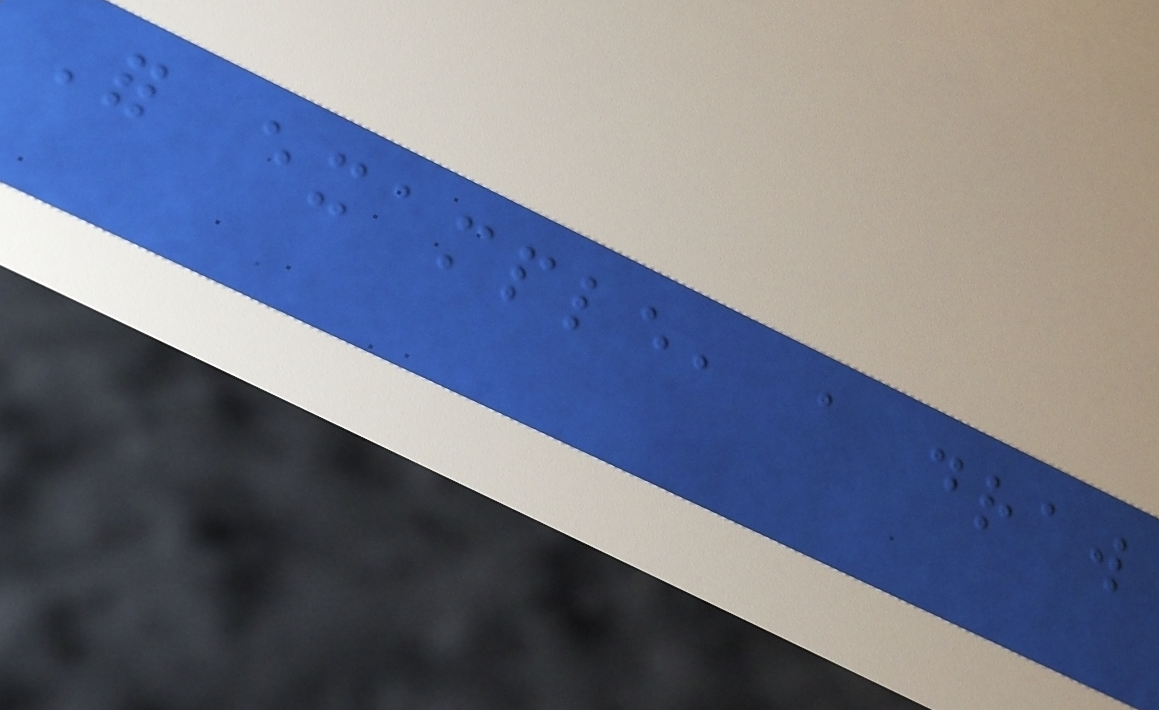For example, a draw
